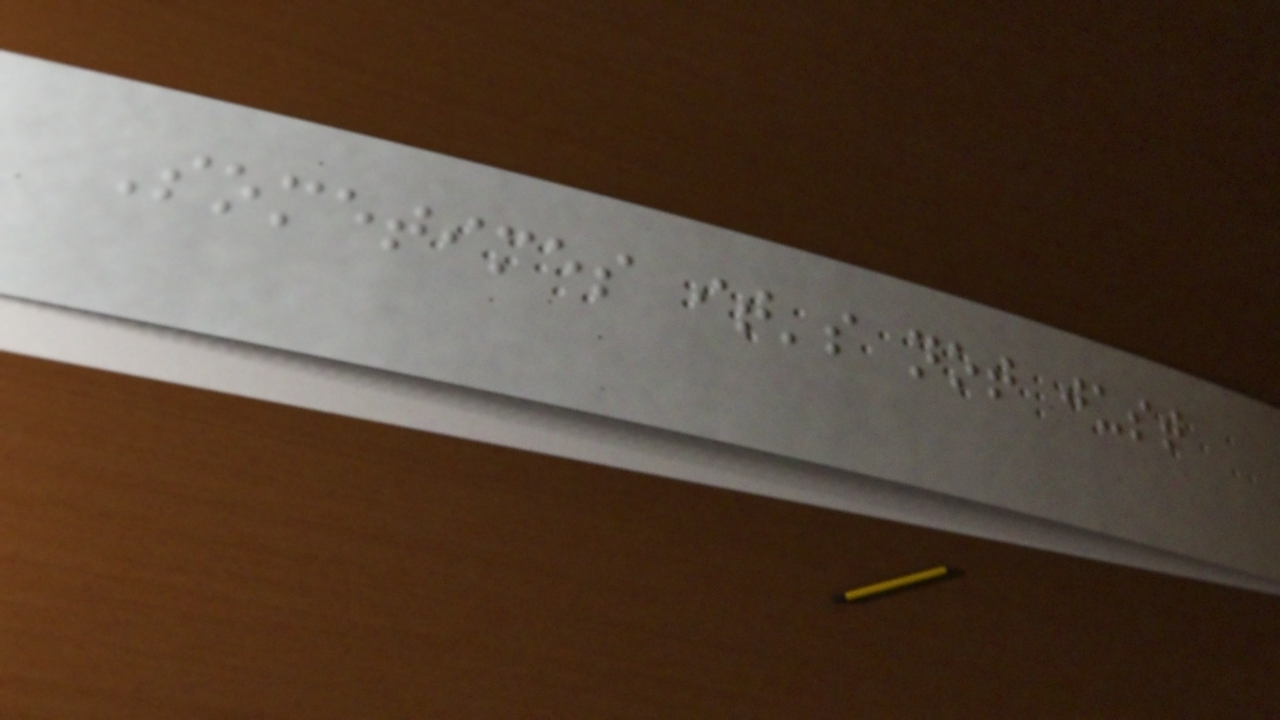Sometimes it's not just
